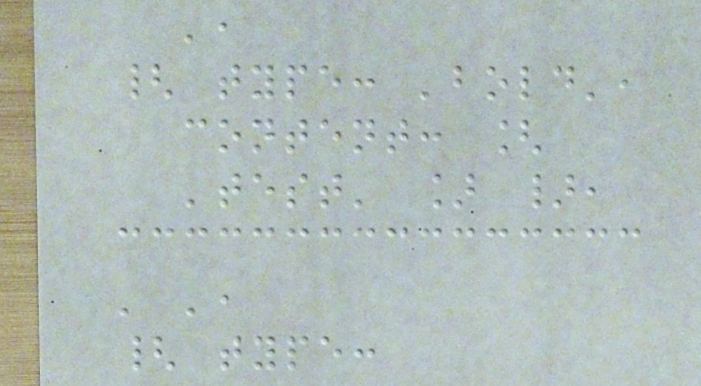',
{ type: 'bold',
content: [
'test' ] },
' ',
{ type:
